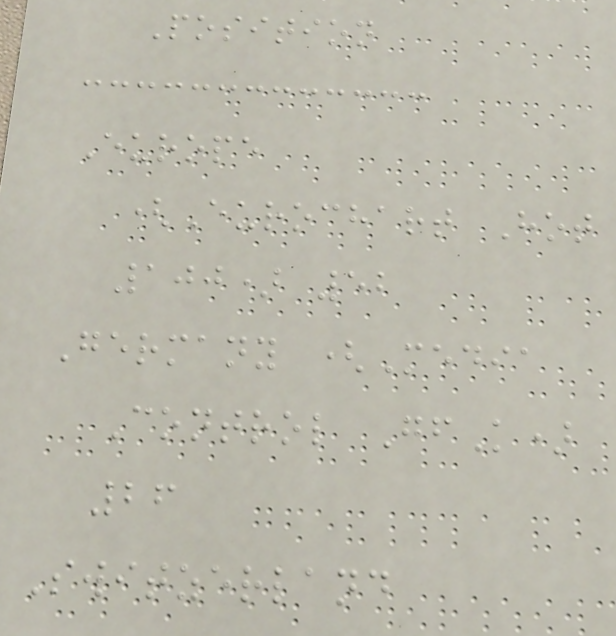Position
Europe
(Eurochart Hot
100) 52
Germany (Media
Control GfK)
26
Switzerland
